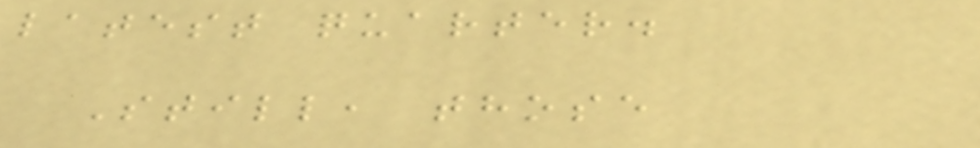latest quarter.
Still, those
